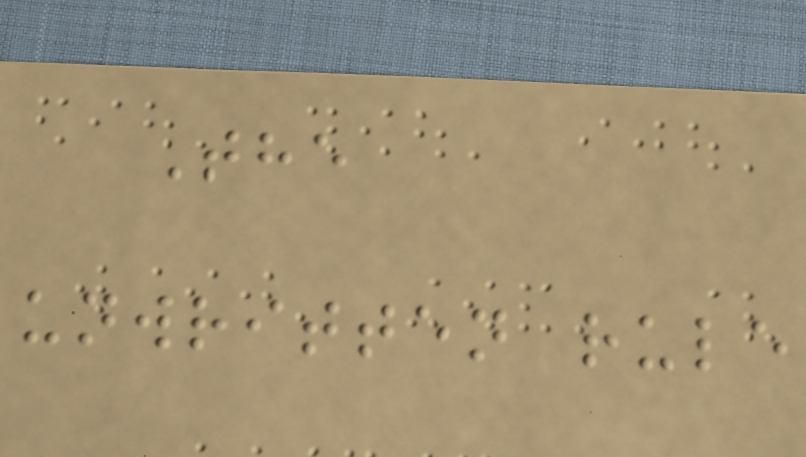The
unwritten rule
